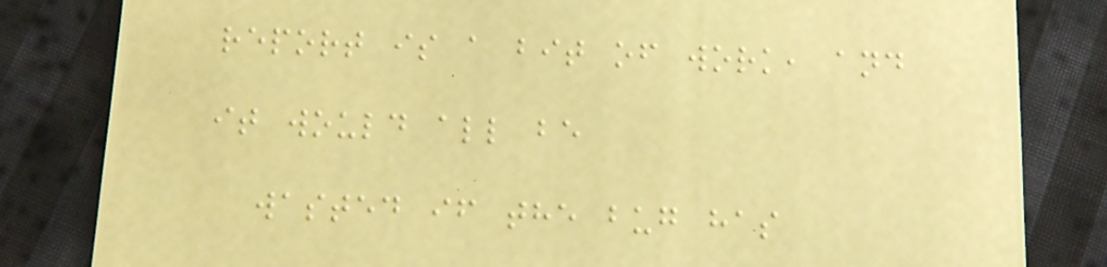report is a bit of work, and
it would all be
wasted if the bug has
